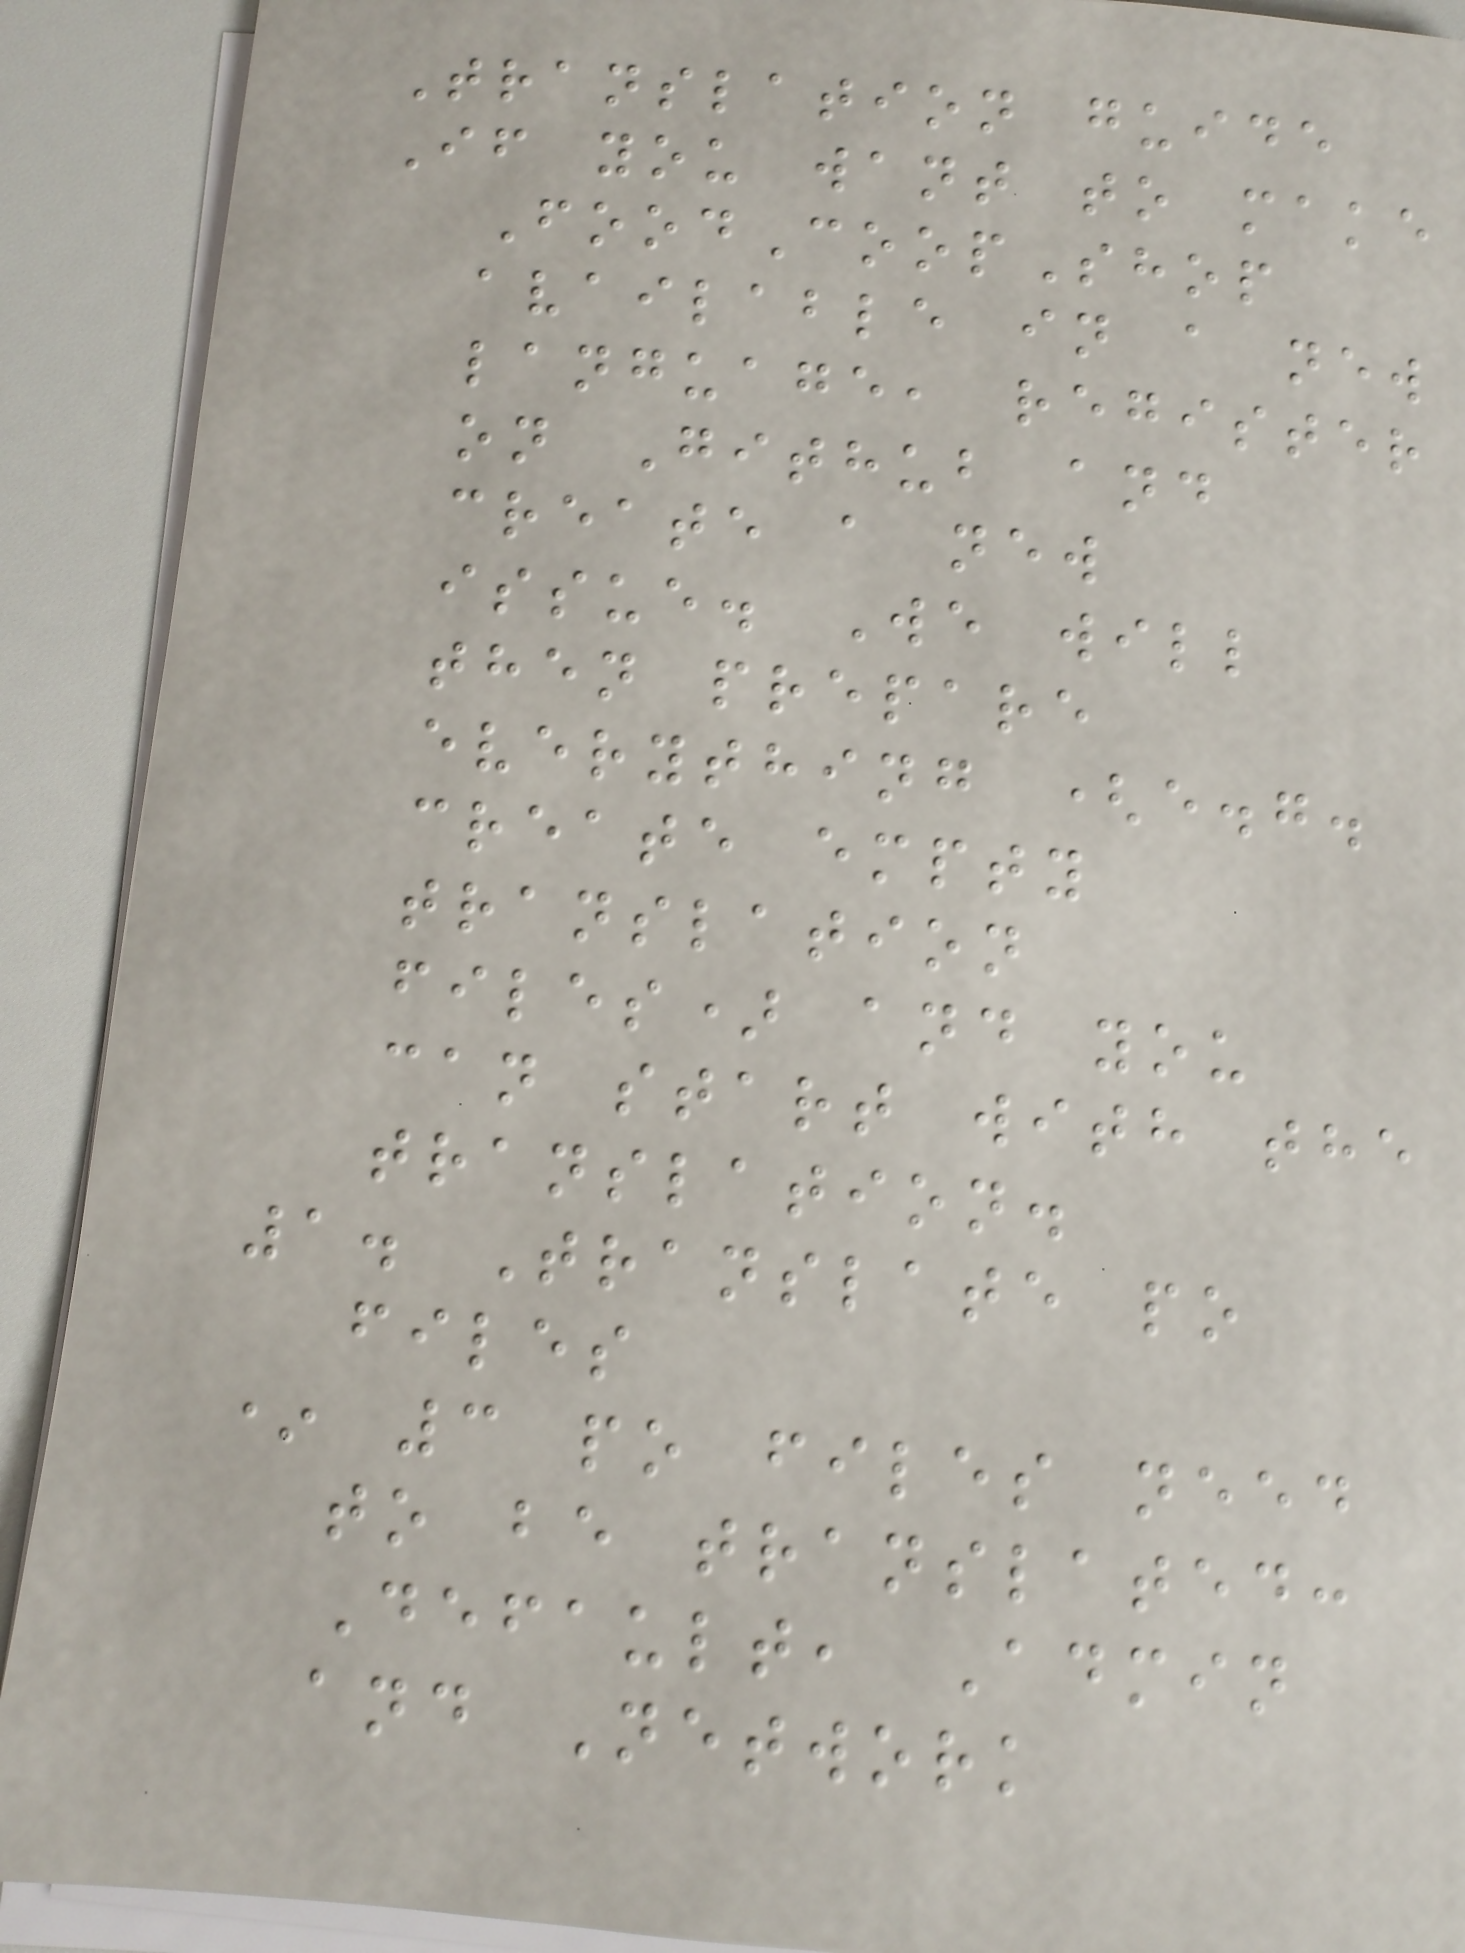Translation guide
If you want to make
FoodCoopShop
available in a new
language, register
on Github and
create a new
issue. We will
then prepare
everything (e.g.
create empty
translation
files) and you
can start with the
translation.
1. Translate po
files
* 3 po files need
to be translated:
Default, Admin
and Network
